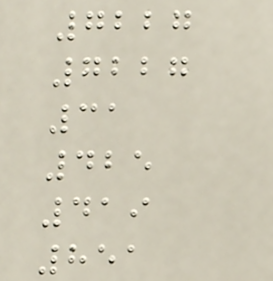7227
7227
31
425
419
851
